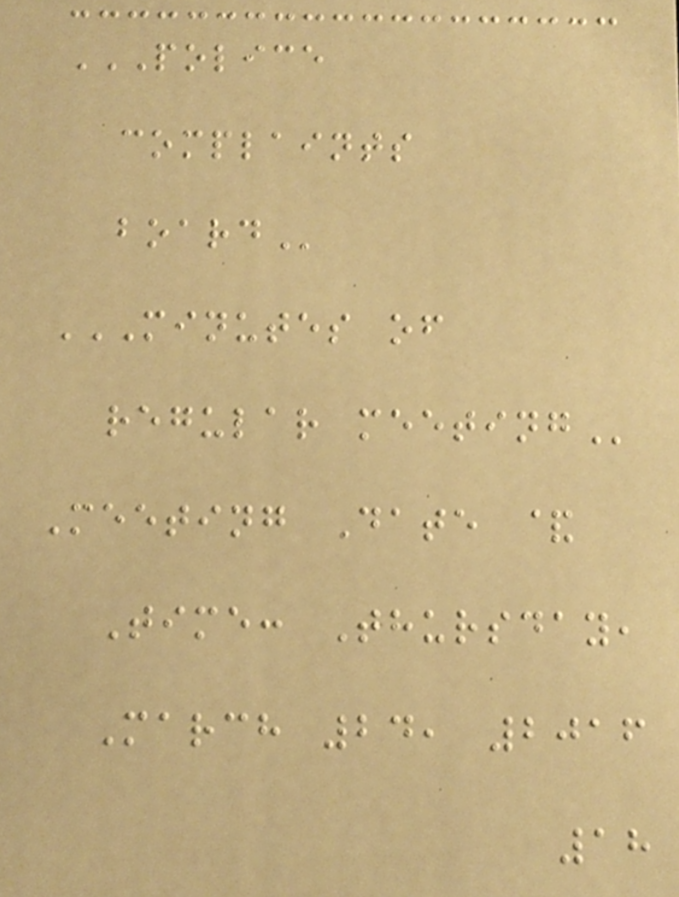POLICE
COMPLAINTS
BOARD
MINUTES OF
REGULAR MEETING
Meeting Date &
Time: Thursday,
March 24, 2016
18
